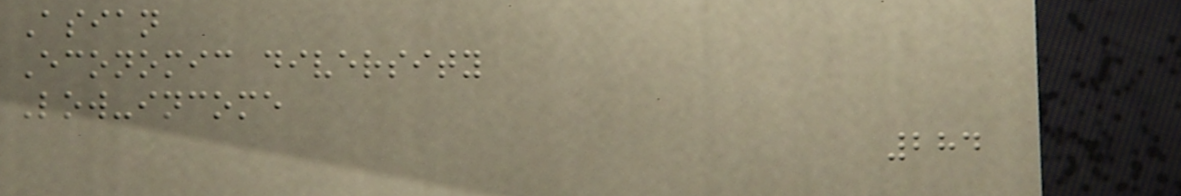Asian
Economic diversity
Low-income
284
